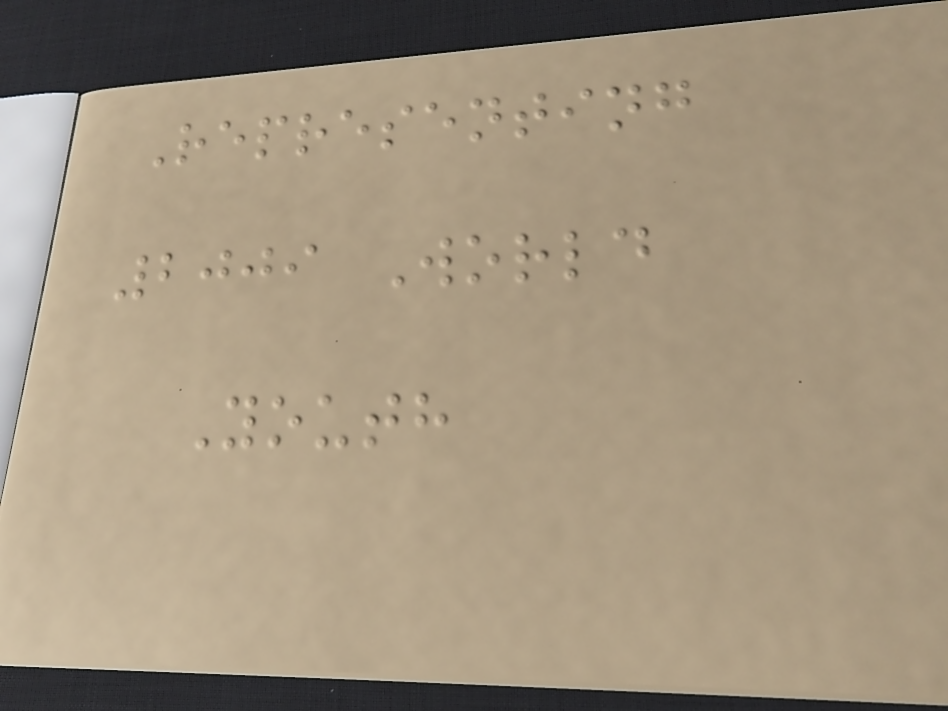Representing
2009 World
Youth
